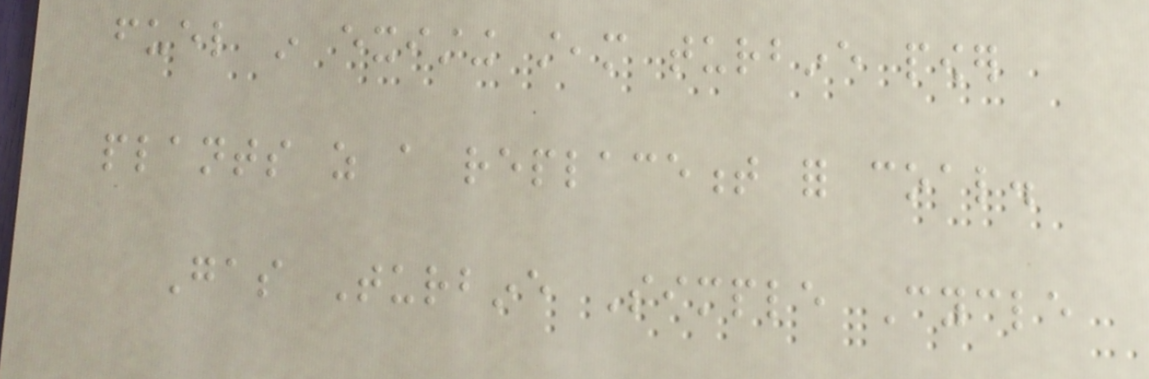fuel in existing steam turbine power
plants as a replacement for coal.
Gas Turbine Simple Cycle
